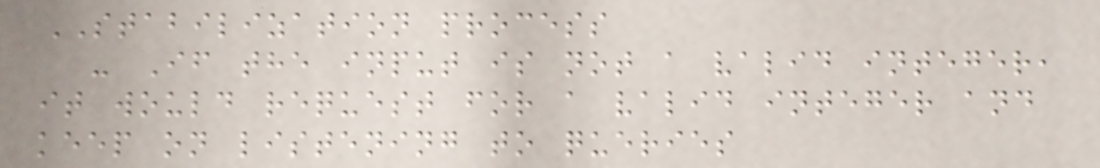STABILIZATION process
- If the input is not a valid integer,
it would request for a valid integer and
keep on listening to queries
